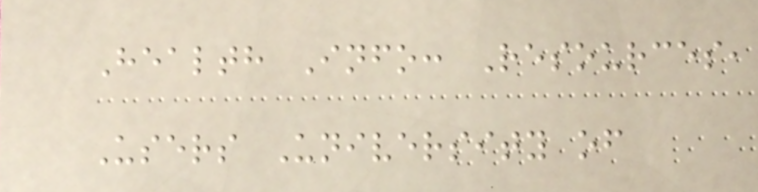Health Info: Resources,
Users University of
